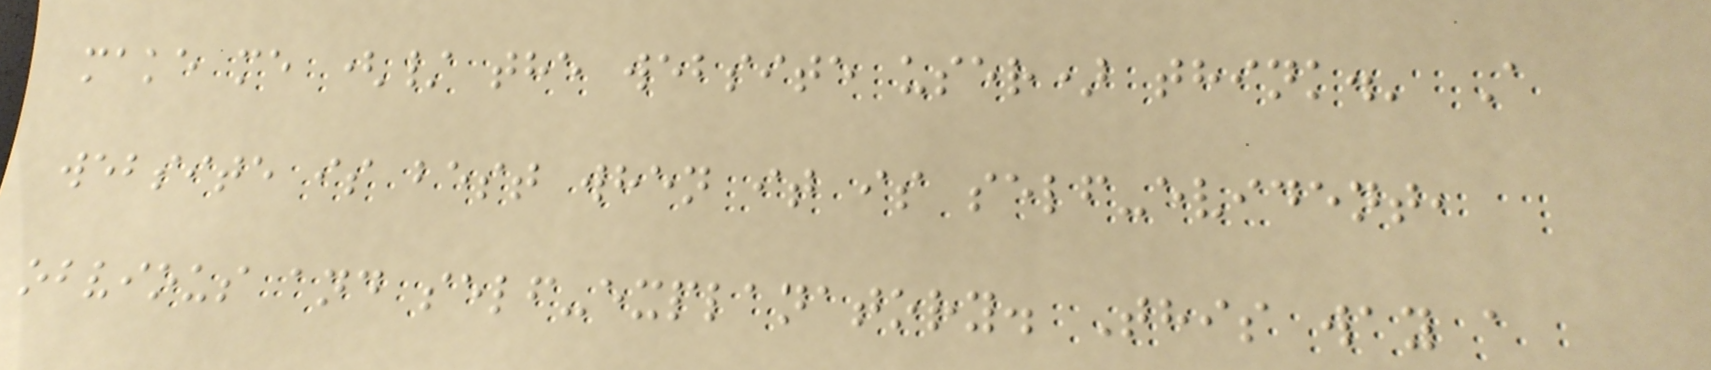make me (/ the website user) think.' A
website is best when it is self-evident,
obvious and self-explanatory. This way a
